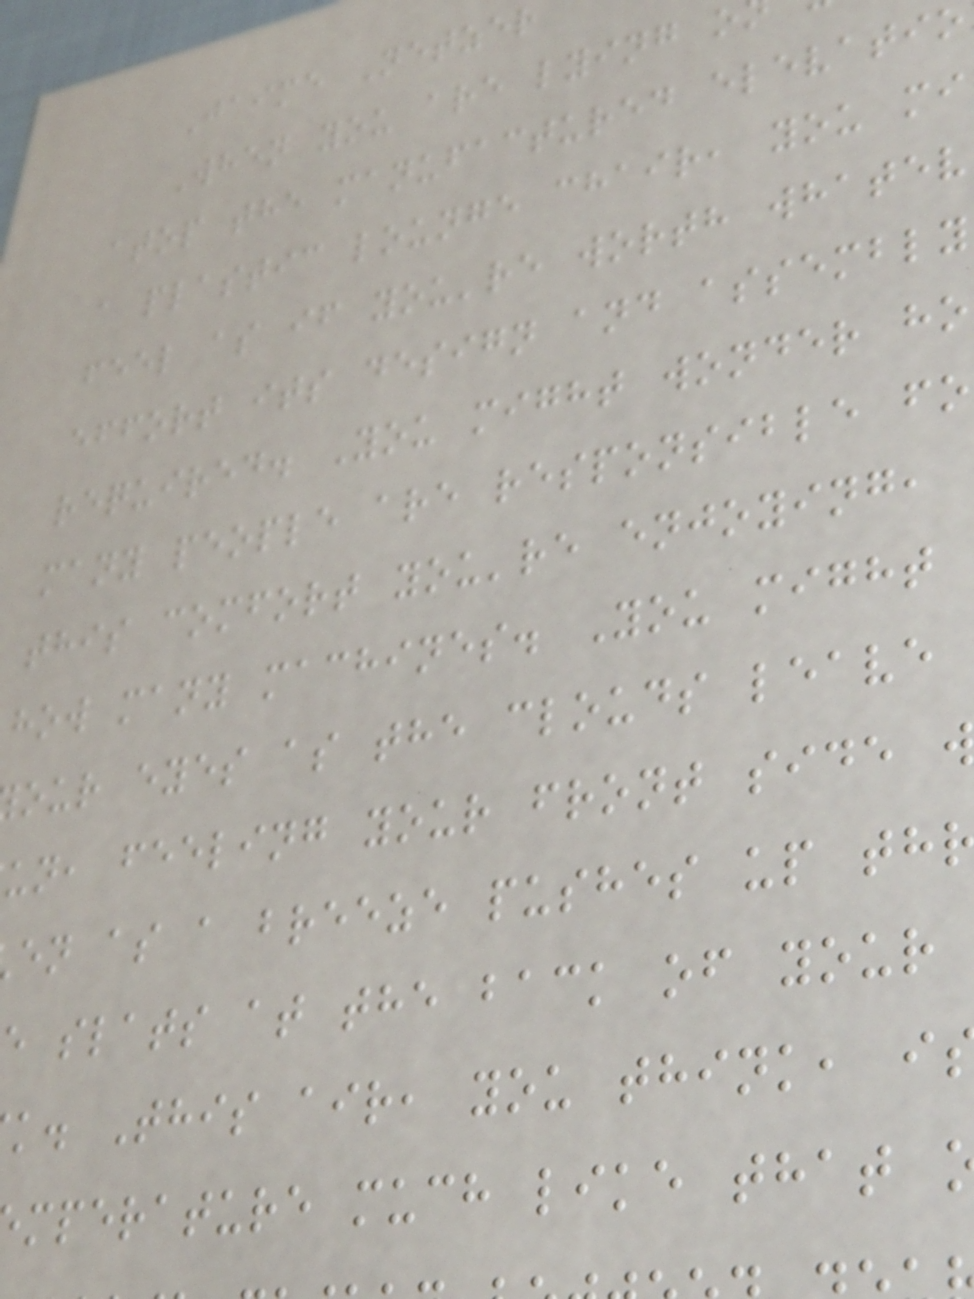Jaime Netzer
When you are lying o
atop the manufactured elevatio
a plastic lounge chair, you mi
feel as if you're worth whatev
effort its design and assembly
required. You might wonder ho
many people are responsible fo
this comfort you're enjoying,
how many machines. You might
our eyes as the clouds leave
un, feeling your front side w
en as a breeze pushes up th
slats at the back of your
k. This air, you think, i
mperature much like that
